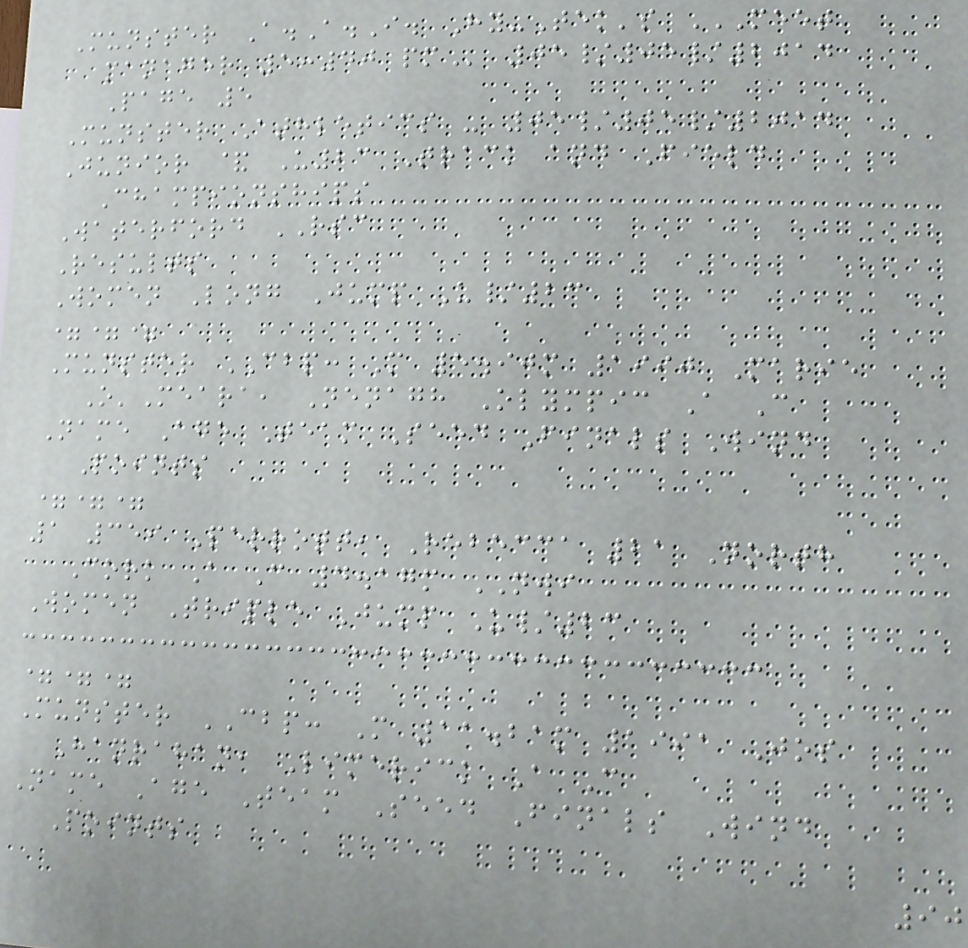Munster A.A.I. Hy-Tek's MEET
MANAGER 5:40 PM 05/05/2014
Page 5
Munster Athletics - 05/05/2014
Junior & U23 Track and Field
Championships
Waterford RSC
Results
Women Long Jump U/23
===
Munster CBP: M 5.90m 1990 Marie
O'Meara, Nenagh Olympic A C
Name Age Team Seed Finals Wind
Points
===
1 359 Perrott, Rebecca 21 North
Cork A C 4.17m NWI
Women Triple Jump U/23
===
Munster CBP: M 11.21m 1991 Jos
Hanrahan, Limerick A C
Name Age Team Seed Finals Wind
Points
90
